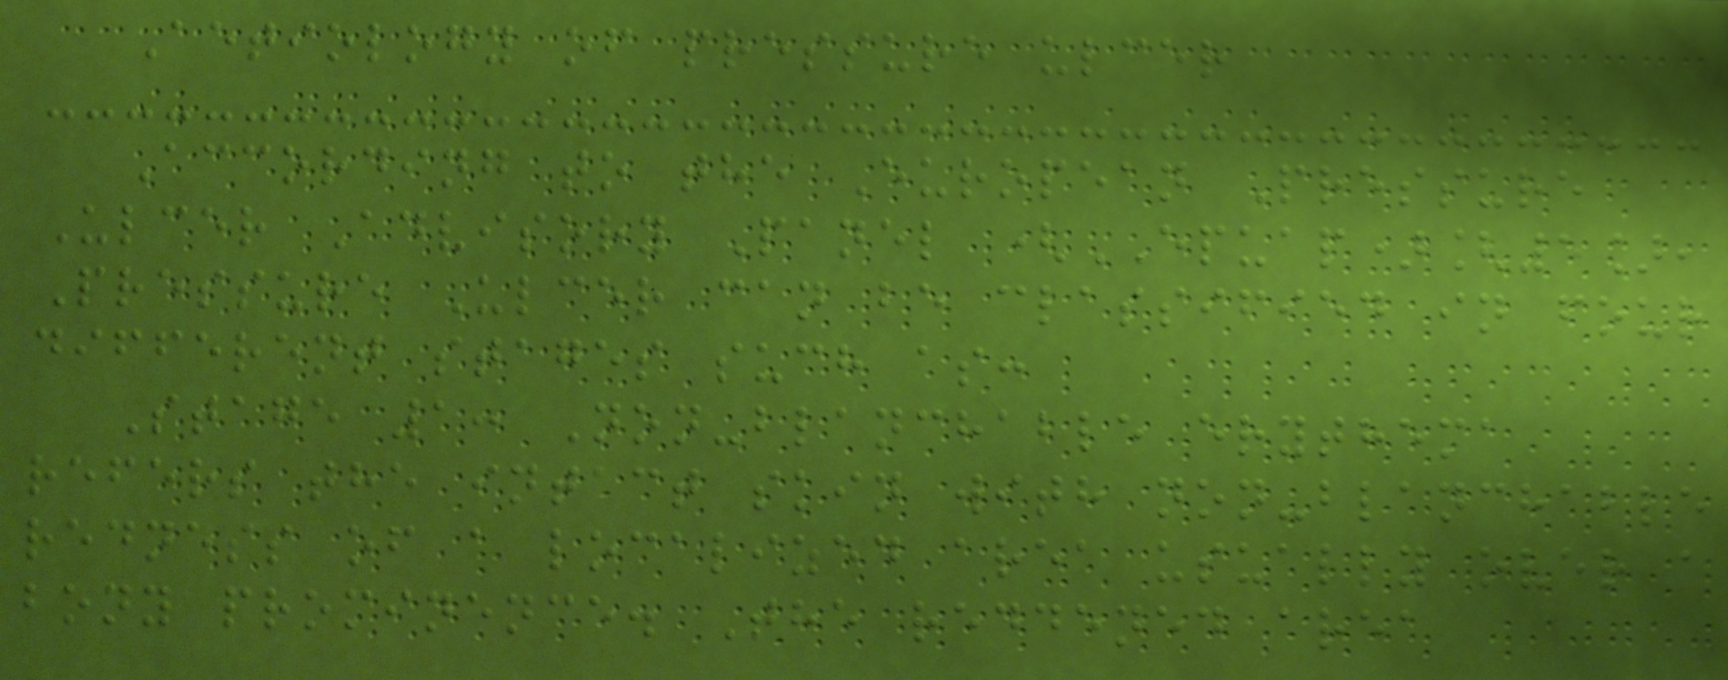Aetiology of pressure ulcer
According to the European Pressure
Ulcer Advisory Panel (EPUAP)[5],
Pressure Ulcer can be classified in four
different stages such as:
Stage 1: Non-blanchable erythema
refers the intact skin with non-blanchable
redness of a localized area usually over a
bony prominence. The reddened area
